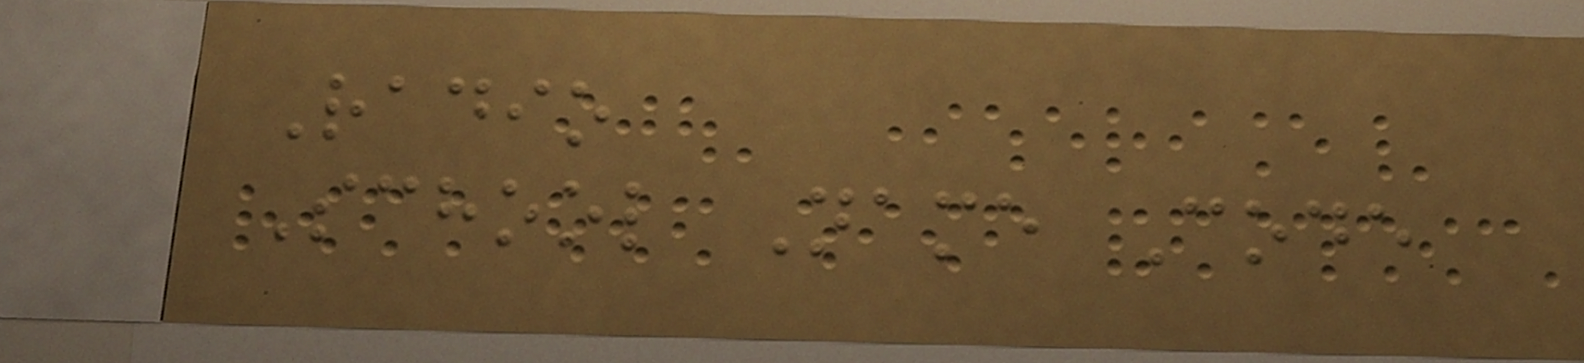Radio
School Name Code
